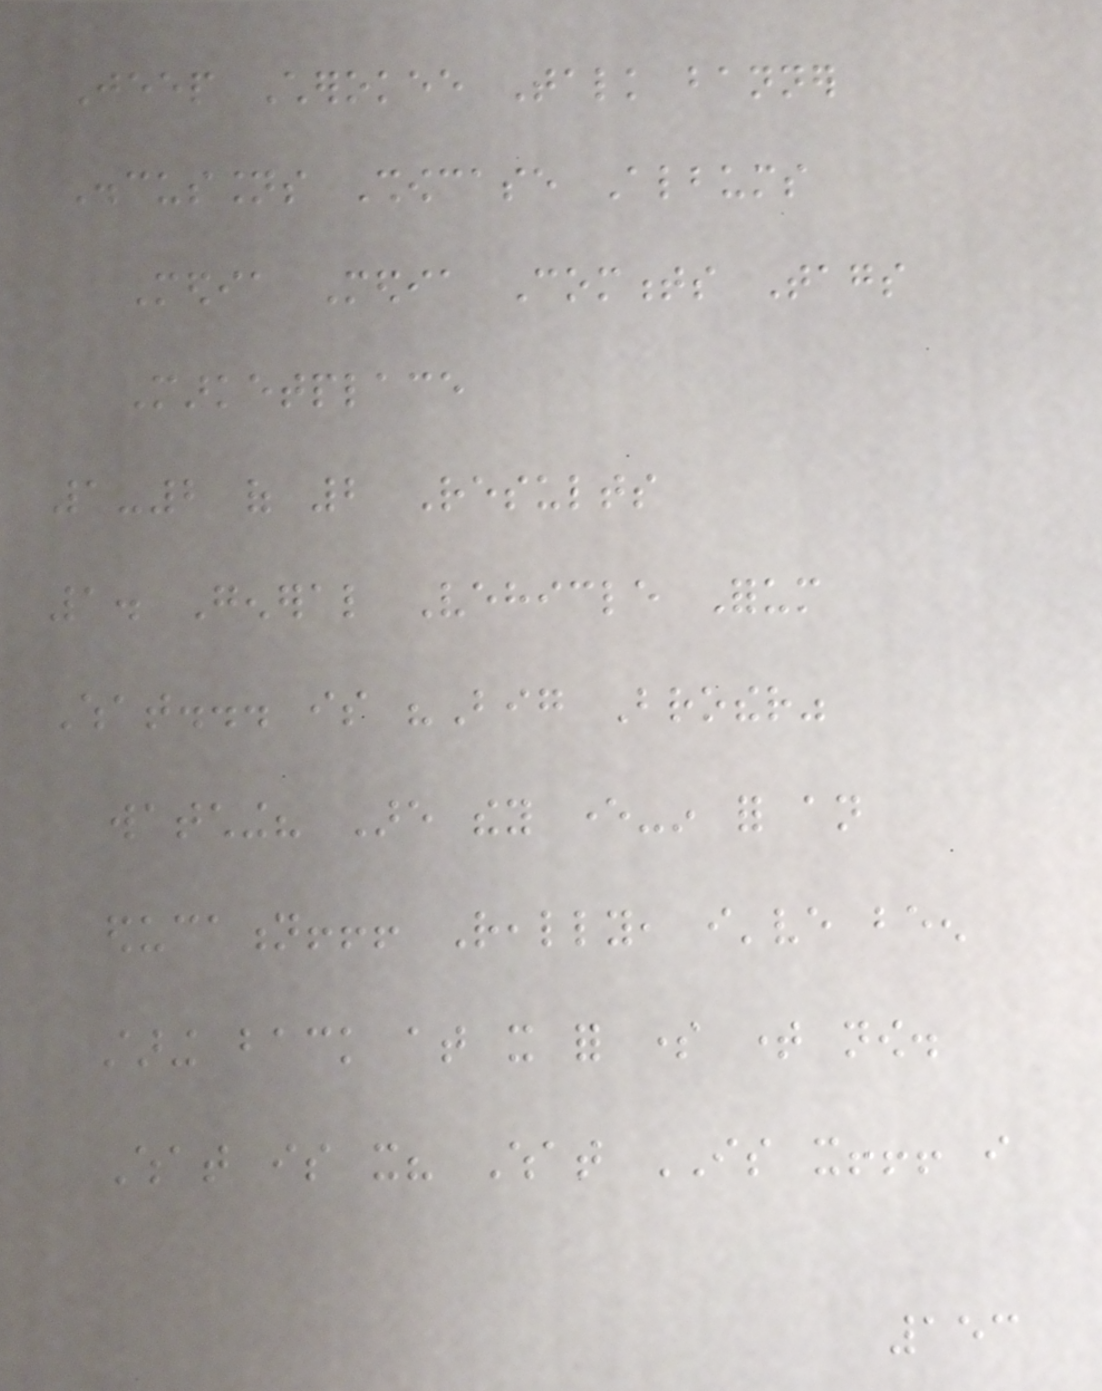Jeep Cherokee Talk banner
Discussions Showcase Albums
Media Media Comments Tags
Marketplace
1-2 of 2 Results
1. General Vehicle Forum
What... is "Big Brother"
watching? Are they ever-in for an
education!!! Really, i've been
staring back at it for some time now.
What is it? What IS it!!! i
153
